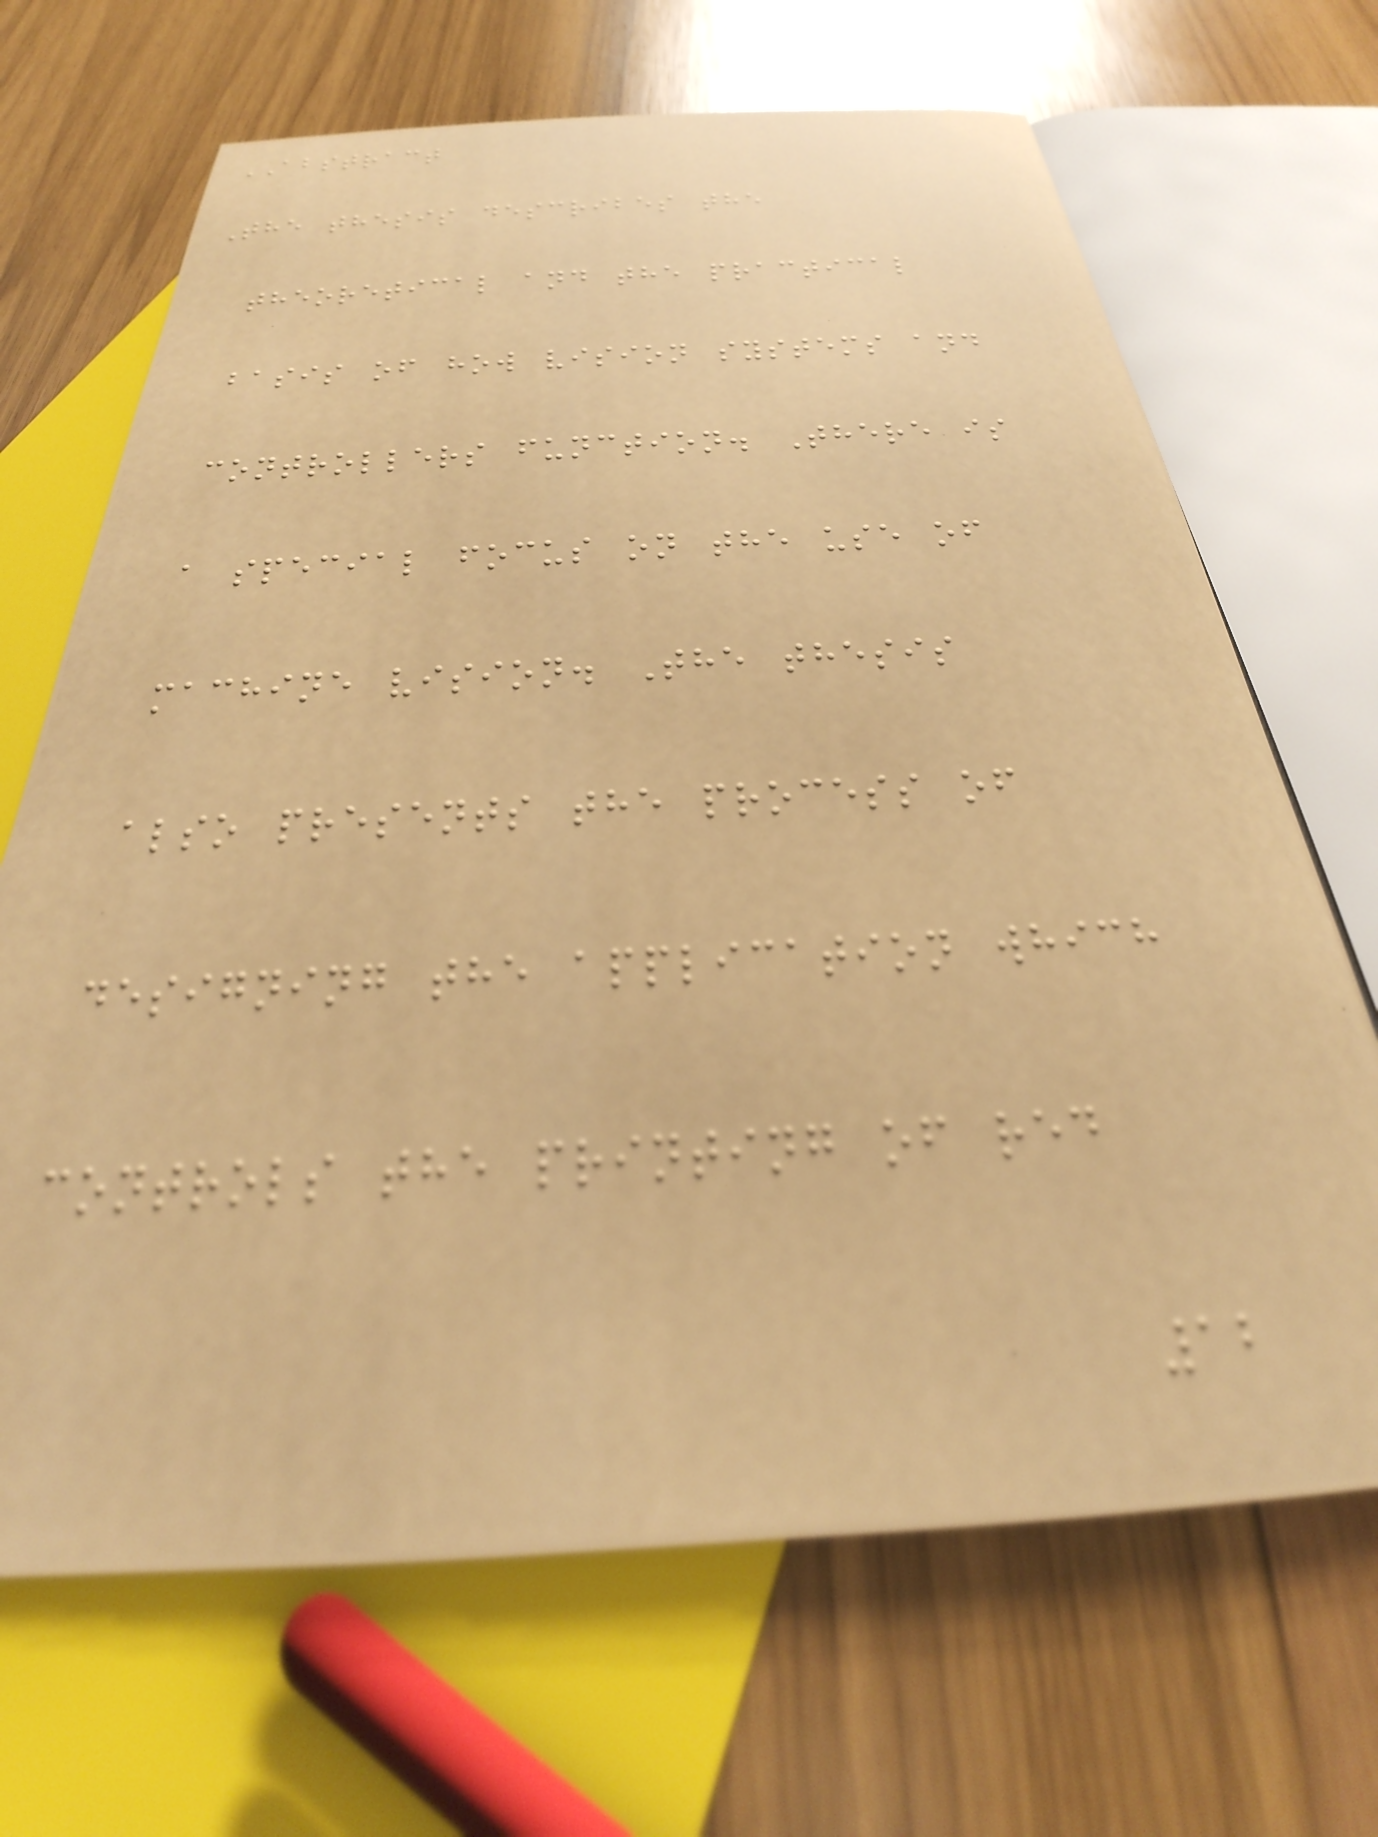ABSTRACT
The thesis describes the
theoretical and the practical
basis of how vision systems and
controllers function. There is
a special focus on the use of
machine vision. The thesis
also presents the process of
designing the application which
controls the printing of red
12
